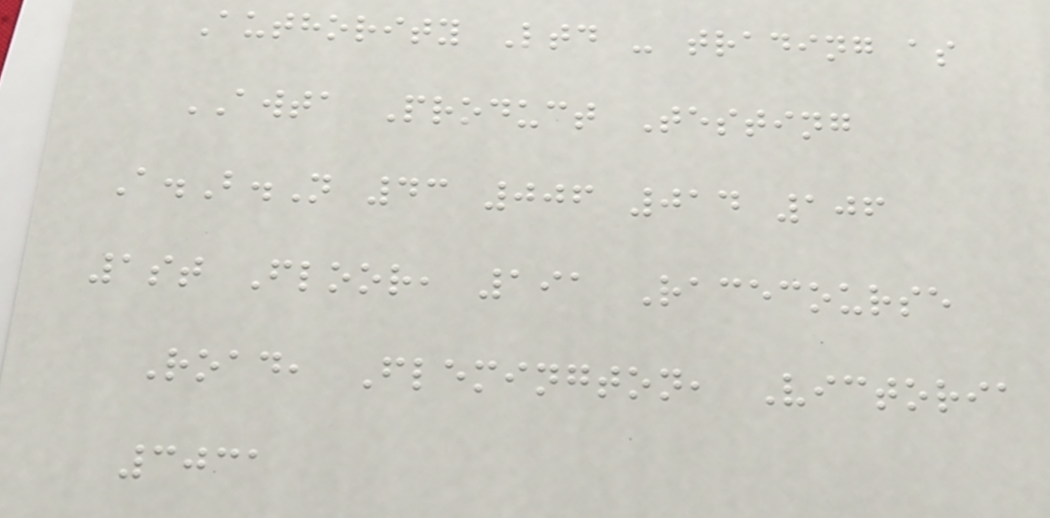Authority Ltd - trading as
AWTA Product Testing
A.B.N 43 006 014 106
1st Floor, 191 Racecourse
Road, Flemington, Victoria
3031
